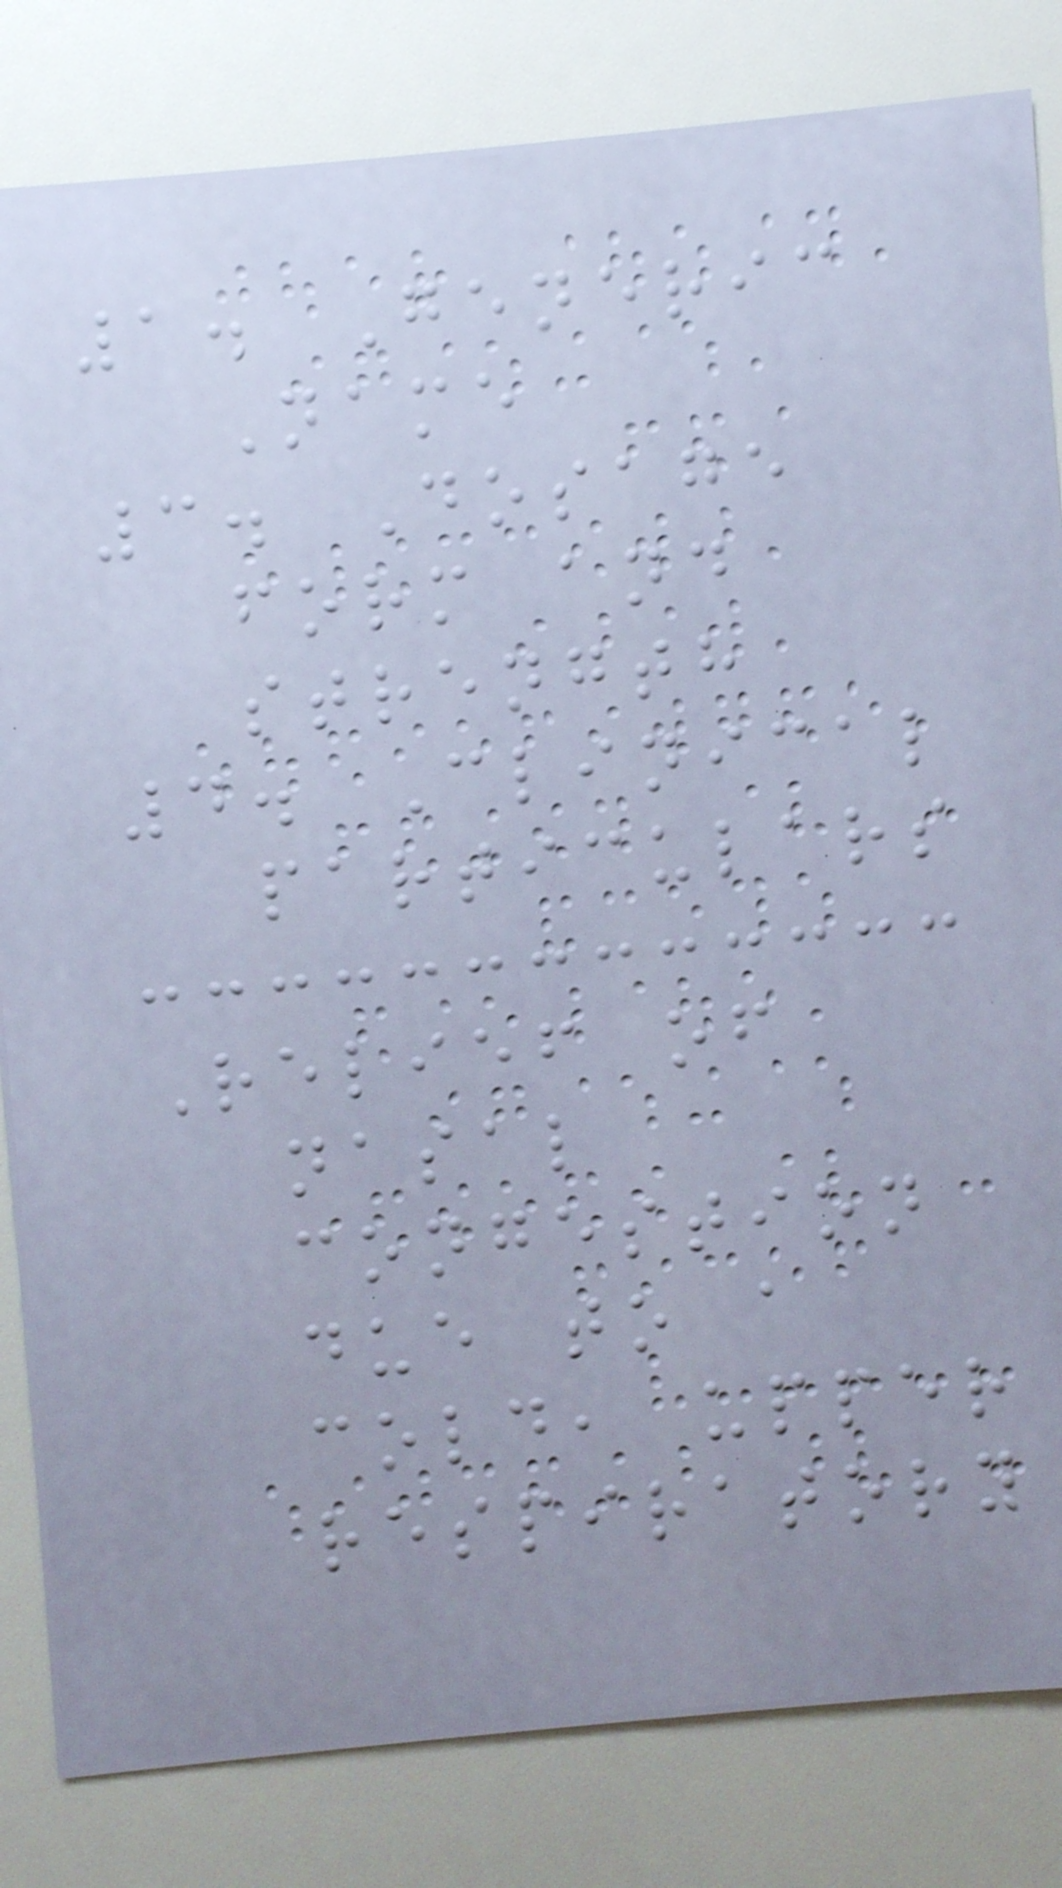1. Generic
Name
3. Dosage
form and
strength
4. Clinical
particulars
Relief of
nasal
congestion
due to a
cold, upper
respiratory
